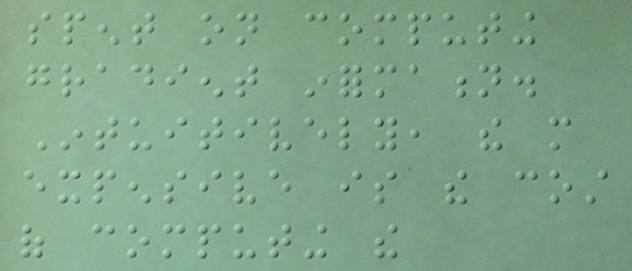spent on computing
gradient information.
Intuitively, the more
expensive is the cost
of computing the
